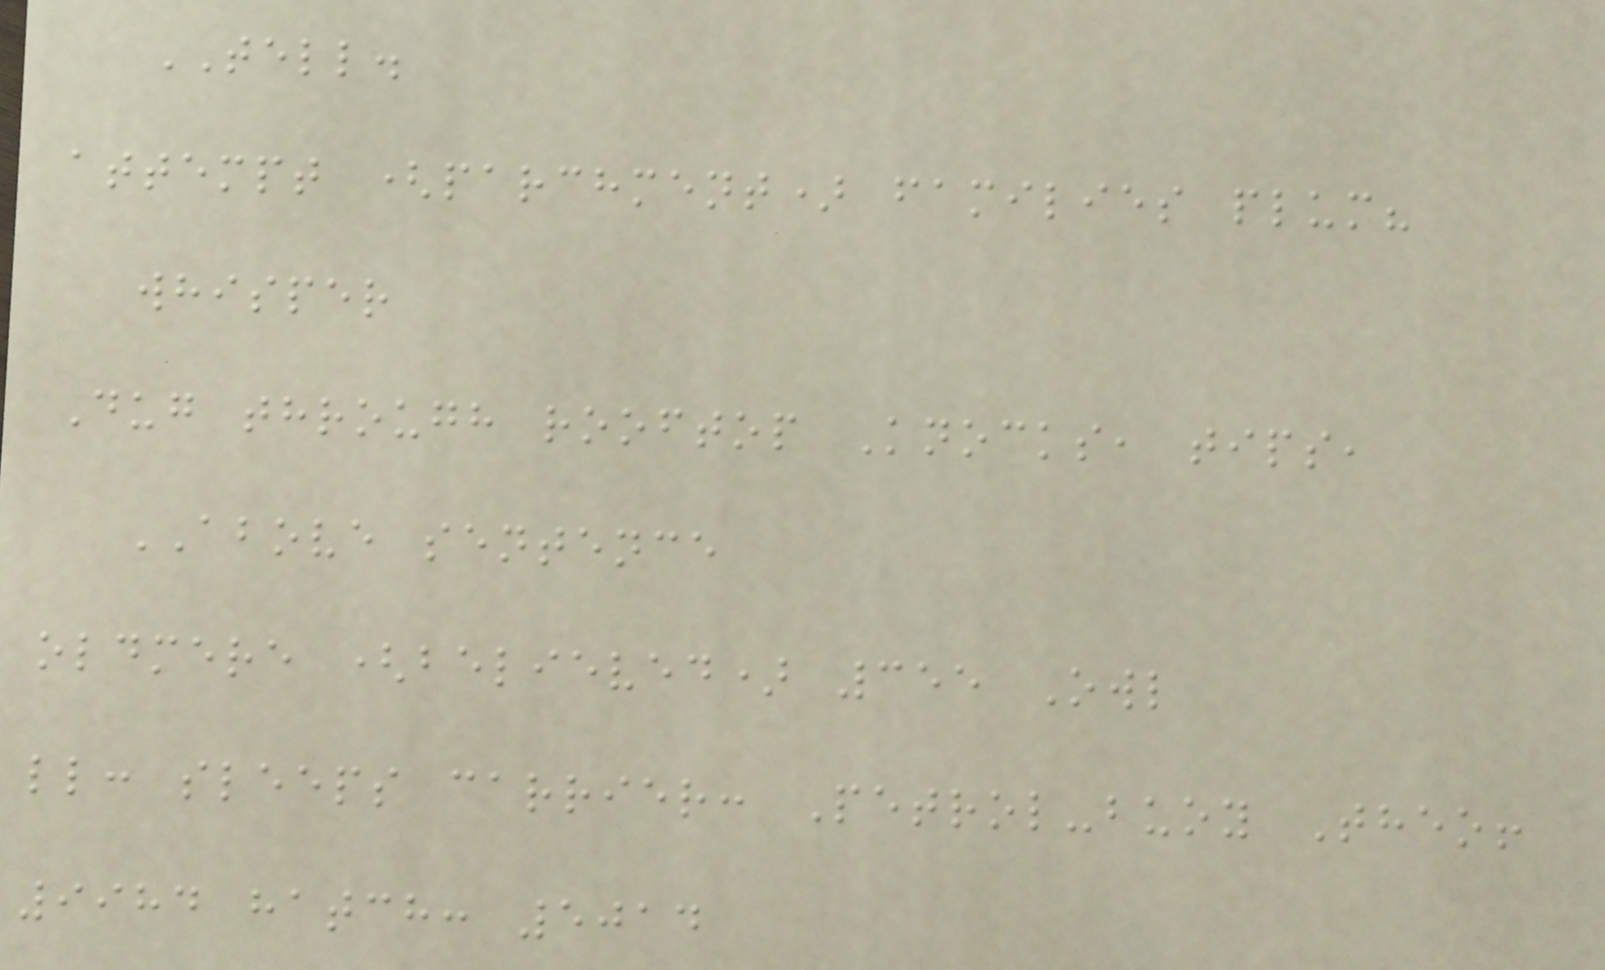TELL.
attempt (parchment) families plum?
whisper
Dug through rooftop Knocks, tips,
ABOVE sentence
oldmere (believed) 355 Owl
ll: sleeps carrier: Petrol-buoy Theo!
9984 hatch: 5014
